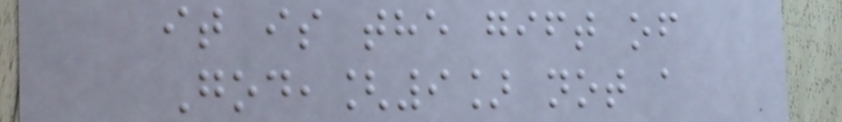it is the gift of
God,[9] not a
